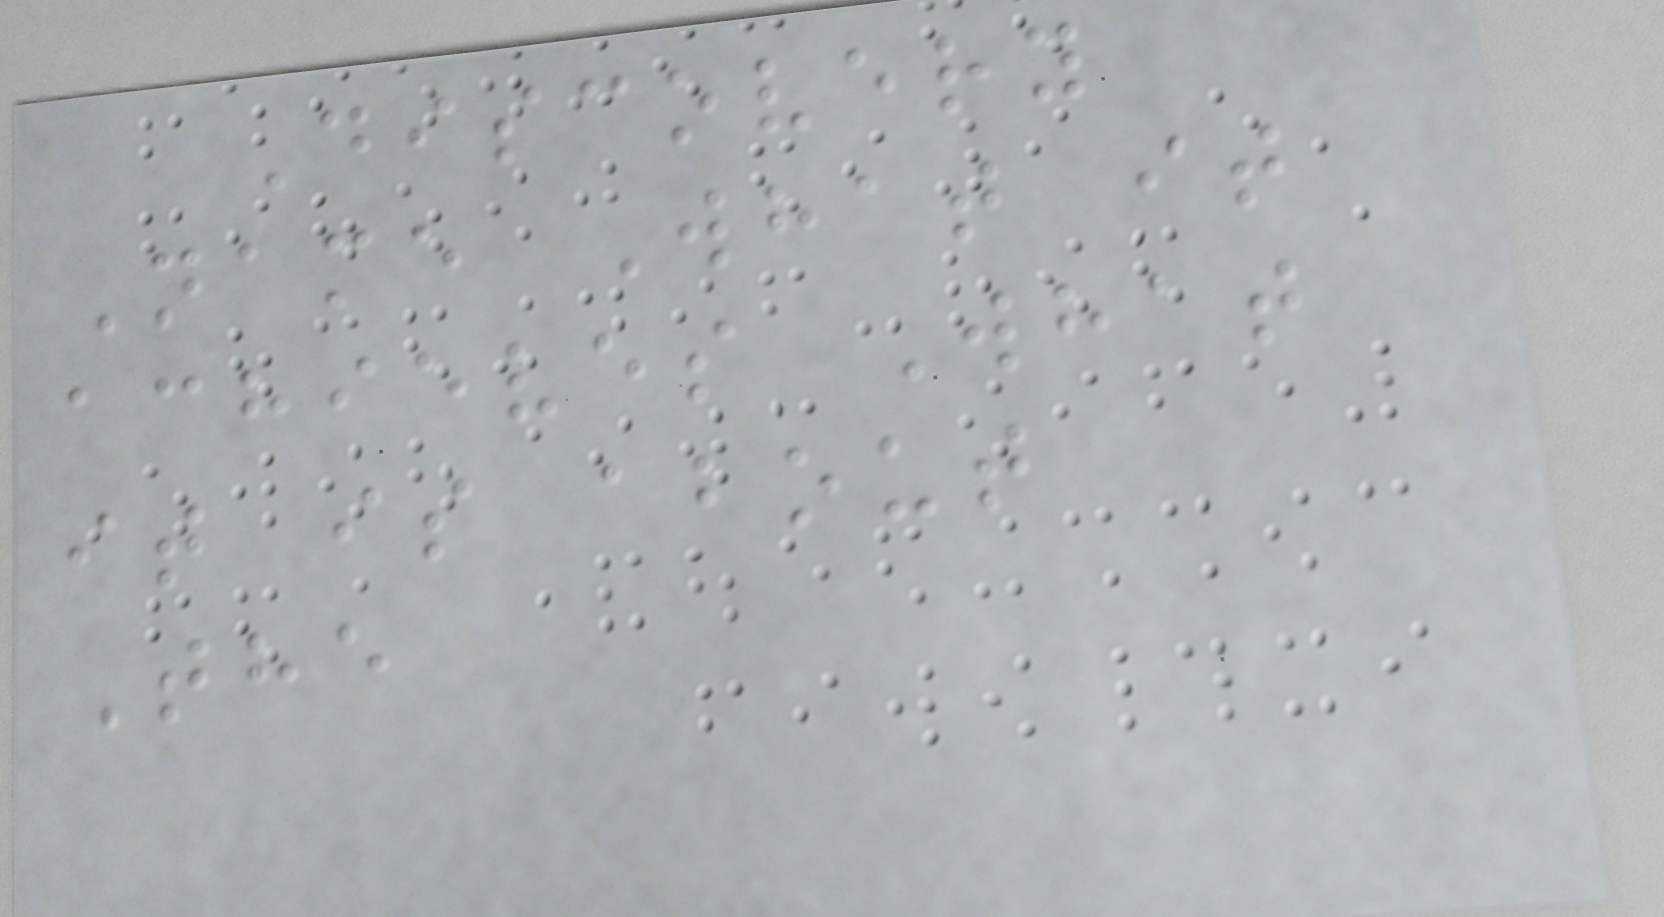Discovery
Name What it
achieves What
it is about
The
